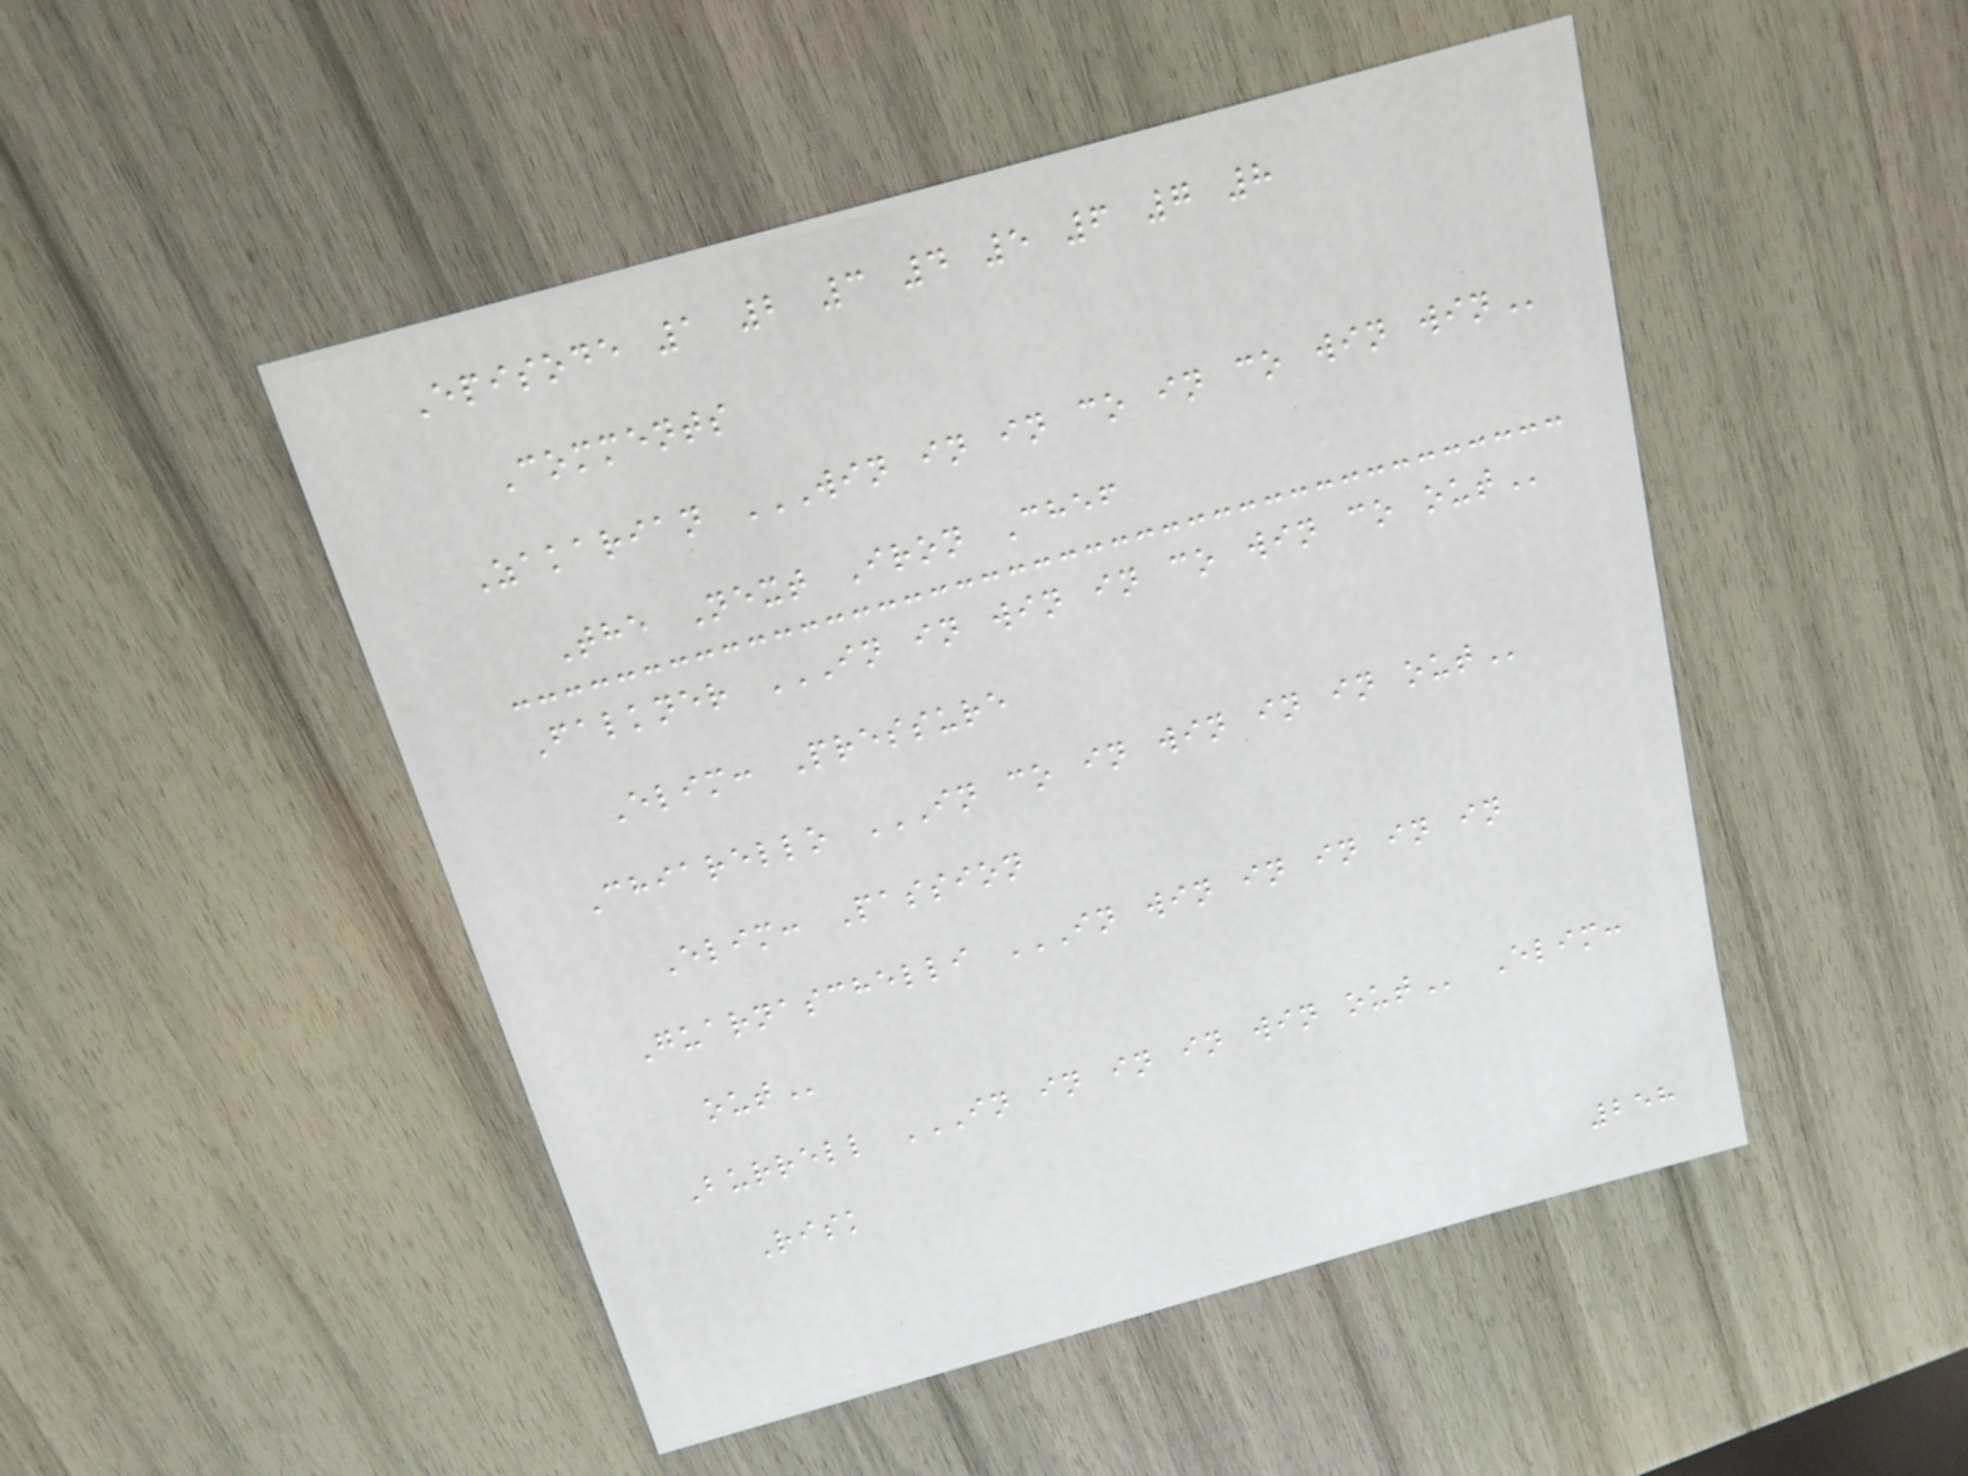Episode 1 2 3 4 5 6 7 8
Comments
Zakarian WIN IN IN CO IN CO WIN WIN
The Next Iron Chef
Falkner IN IN WIN IN CO WIN CO OUT
Elim: Pressure
Chiarello IN CO IN WIN IN IN OUT
Elim: Passion
Guarnaschelli IN WIN IN IN IN IN
OUT
Burrell IN IN IN IN WIN OUT Elim:
Risk
258
